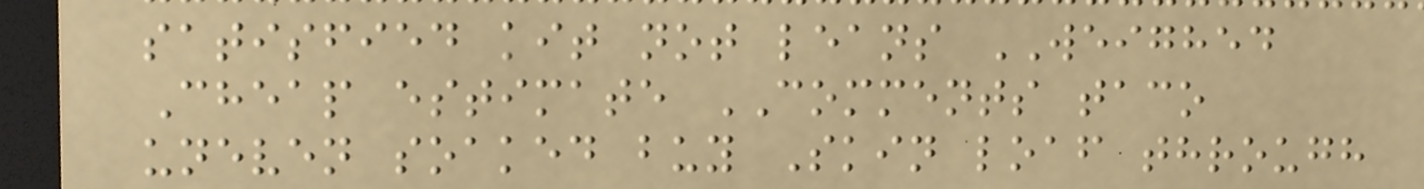satisfied kit not leans WEIGHED
Cheap estimate COMMENTS taco
uneven soaked buy Skin loaf through
